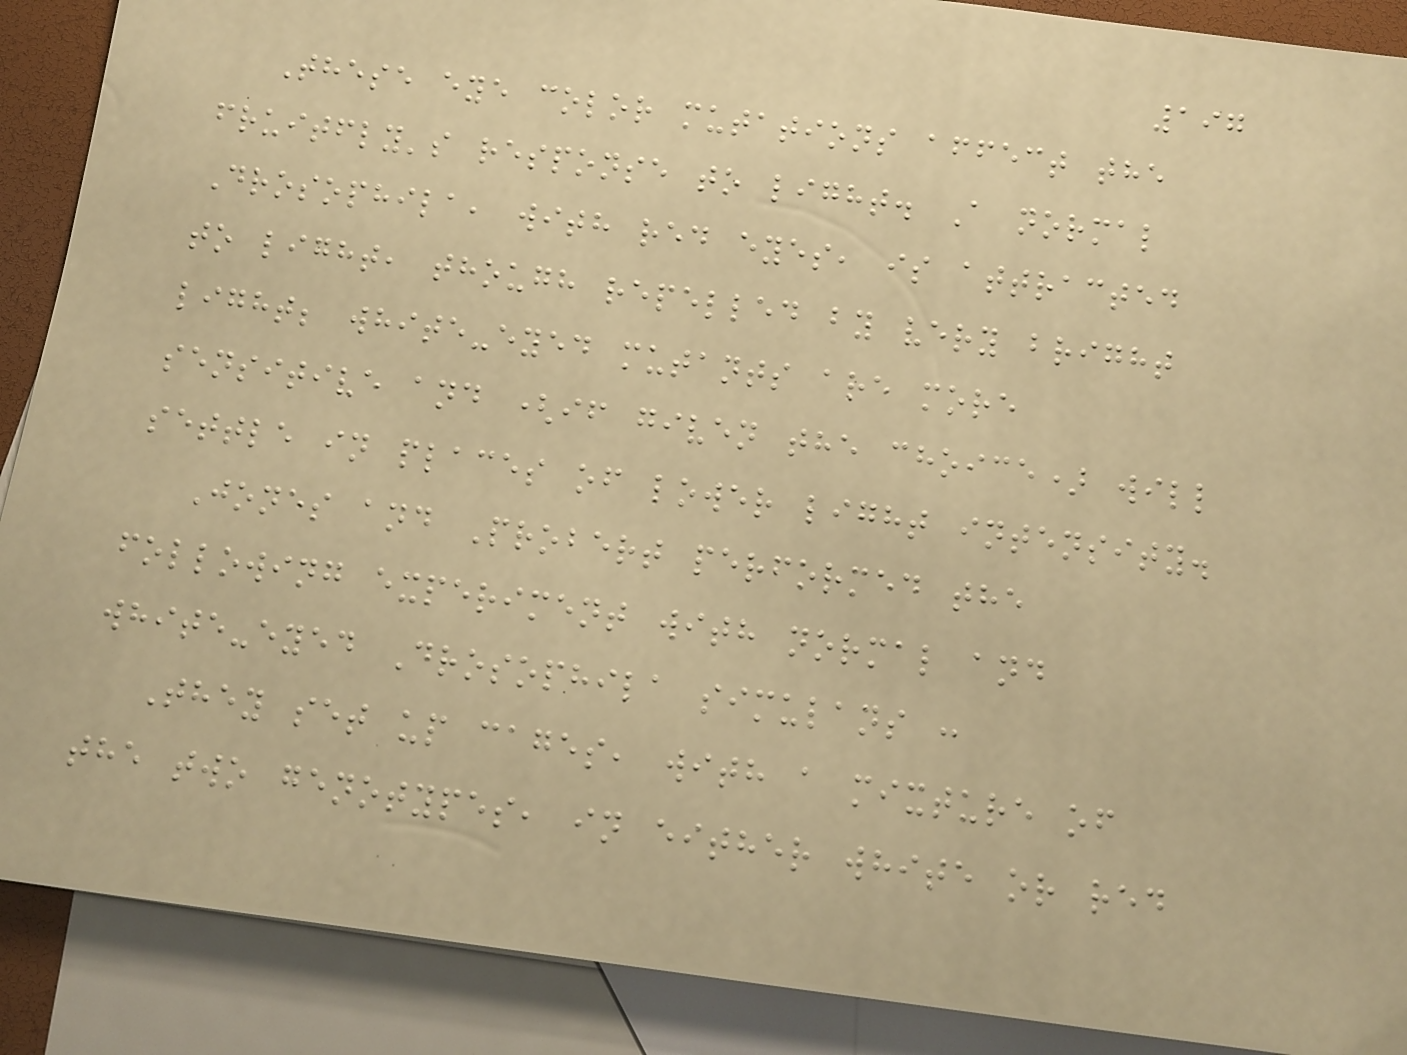197
These eye color mutations affect the
fruitfly's response to light. A normal
Drosophila, with red eyes, is attracted
to light, though repelled by very bright
light; white-eyed mutants are more
sensitive and (if given the choice) will
settle in places of lower light intensity.
Jones and Probert performed the
following experiment with normal and
white-eyed Drosophila simulans :
They set up cages, with a mixture of
the two genotypes, in either white or red
